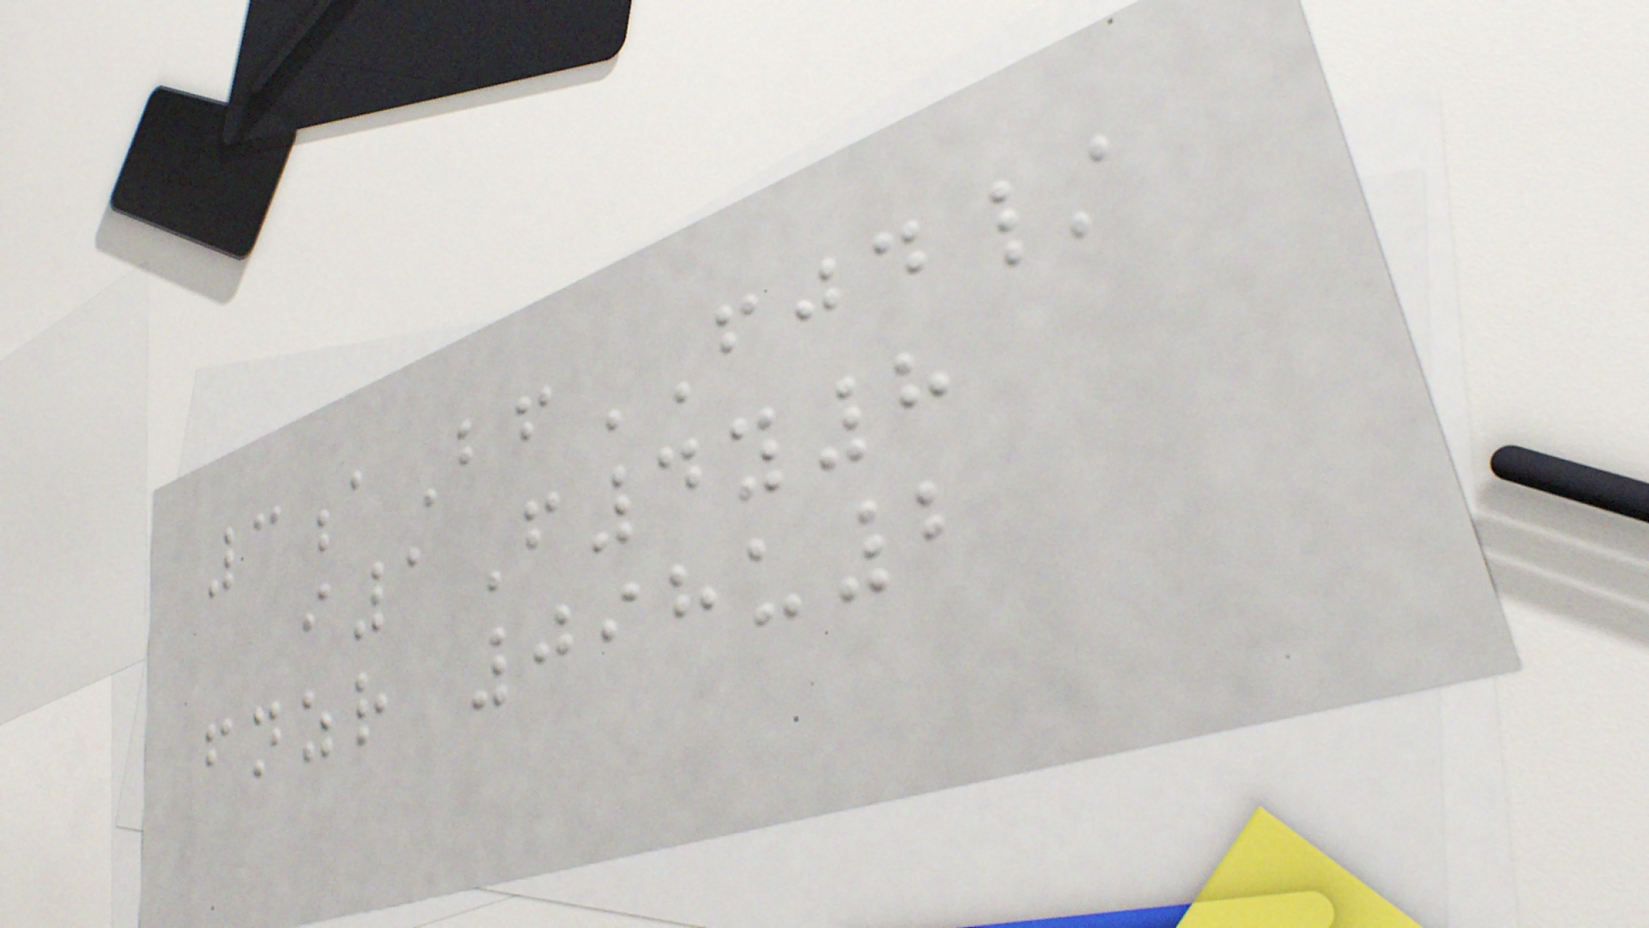3aBfFJD/
i1F4y8
fnzr 098u2
